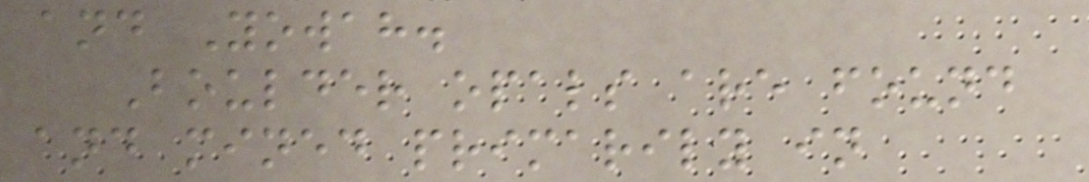and Yowah.
Boulder opals are found
and mined primarily in
